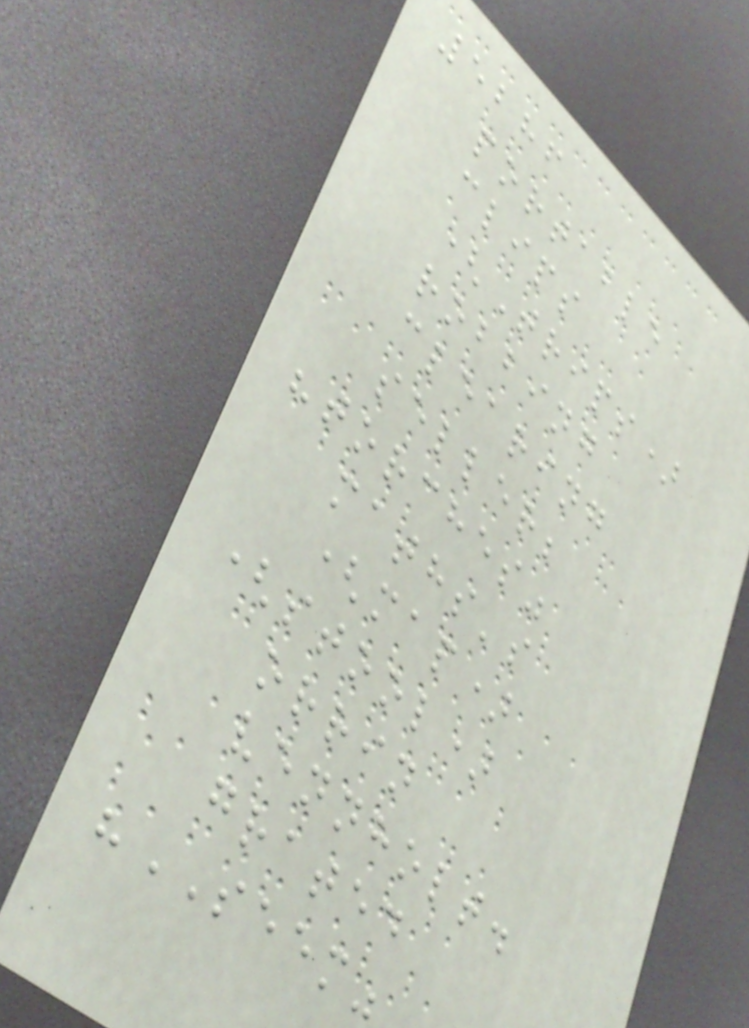5286
portable
clips
(Trips)
robbing
clearing
seller;
"torches"
maths's
(map)
(stool)
orrin
vennholt.
grated
"SEEM"
